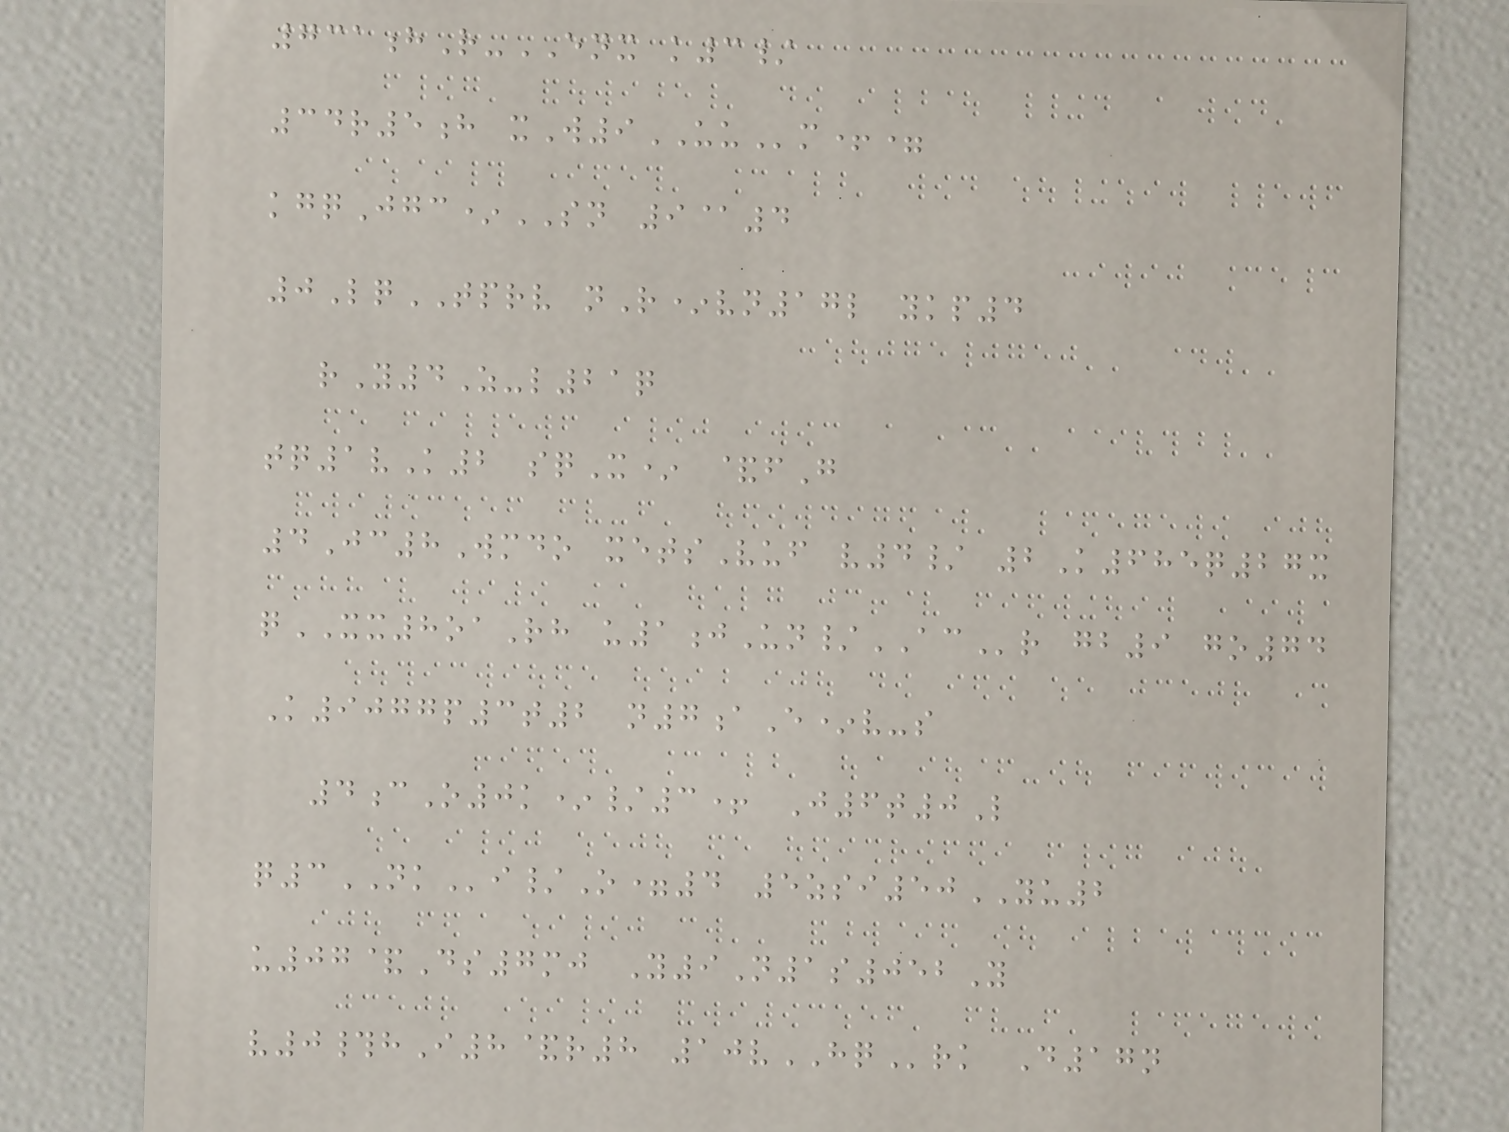731hR-ENX k3/
34r5h xW9UUm+=
kgqJgc*SN 9@4
0LqTPRV nR*vn17l ykp4
rY4Z-l21q
tq1vK2 sqX* &fG
4Jc8Wmdo xetsVuf v4/ 2K685q27x
qXX8oaRh u1jUn/ACr gb9 go74
K9077p3t2 n7aE*v-s
4cO0k*/3+ J6t0L
q3NKi/O=4 5zsi50YU2
u07&Ds7mj Y9N1s052Y
v0#hI8&r8 10vHQrk D17n
